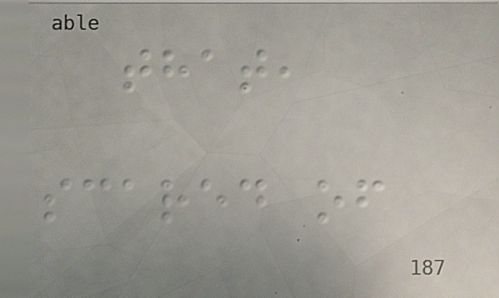that,
scared of
